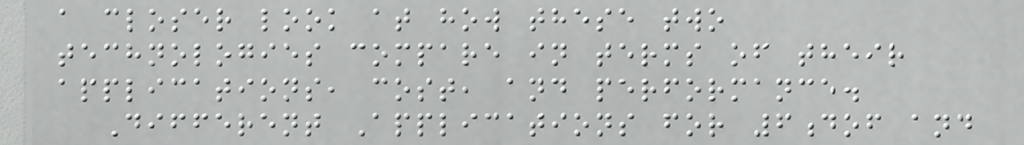a closer look at how these two
technologies compare in terms of their
applications, cost, and performance.
Different Applications for 6dof and
